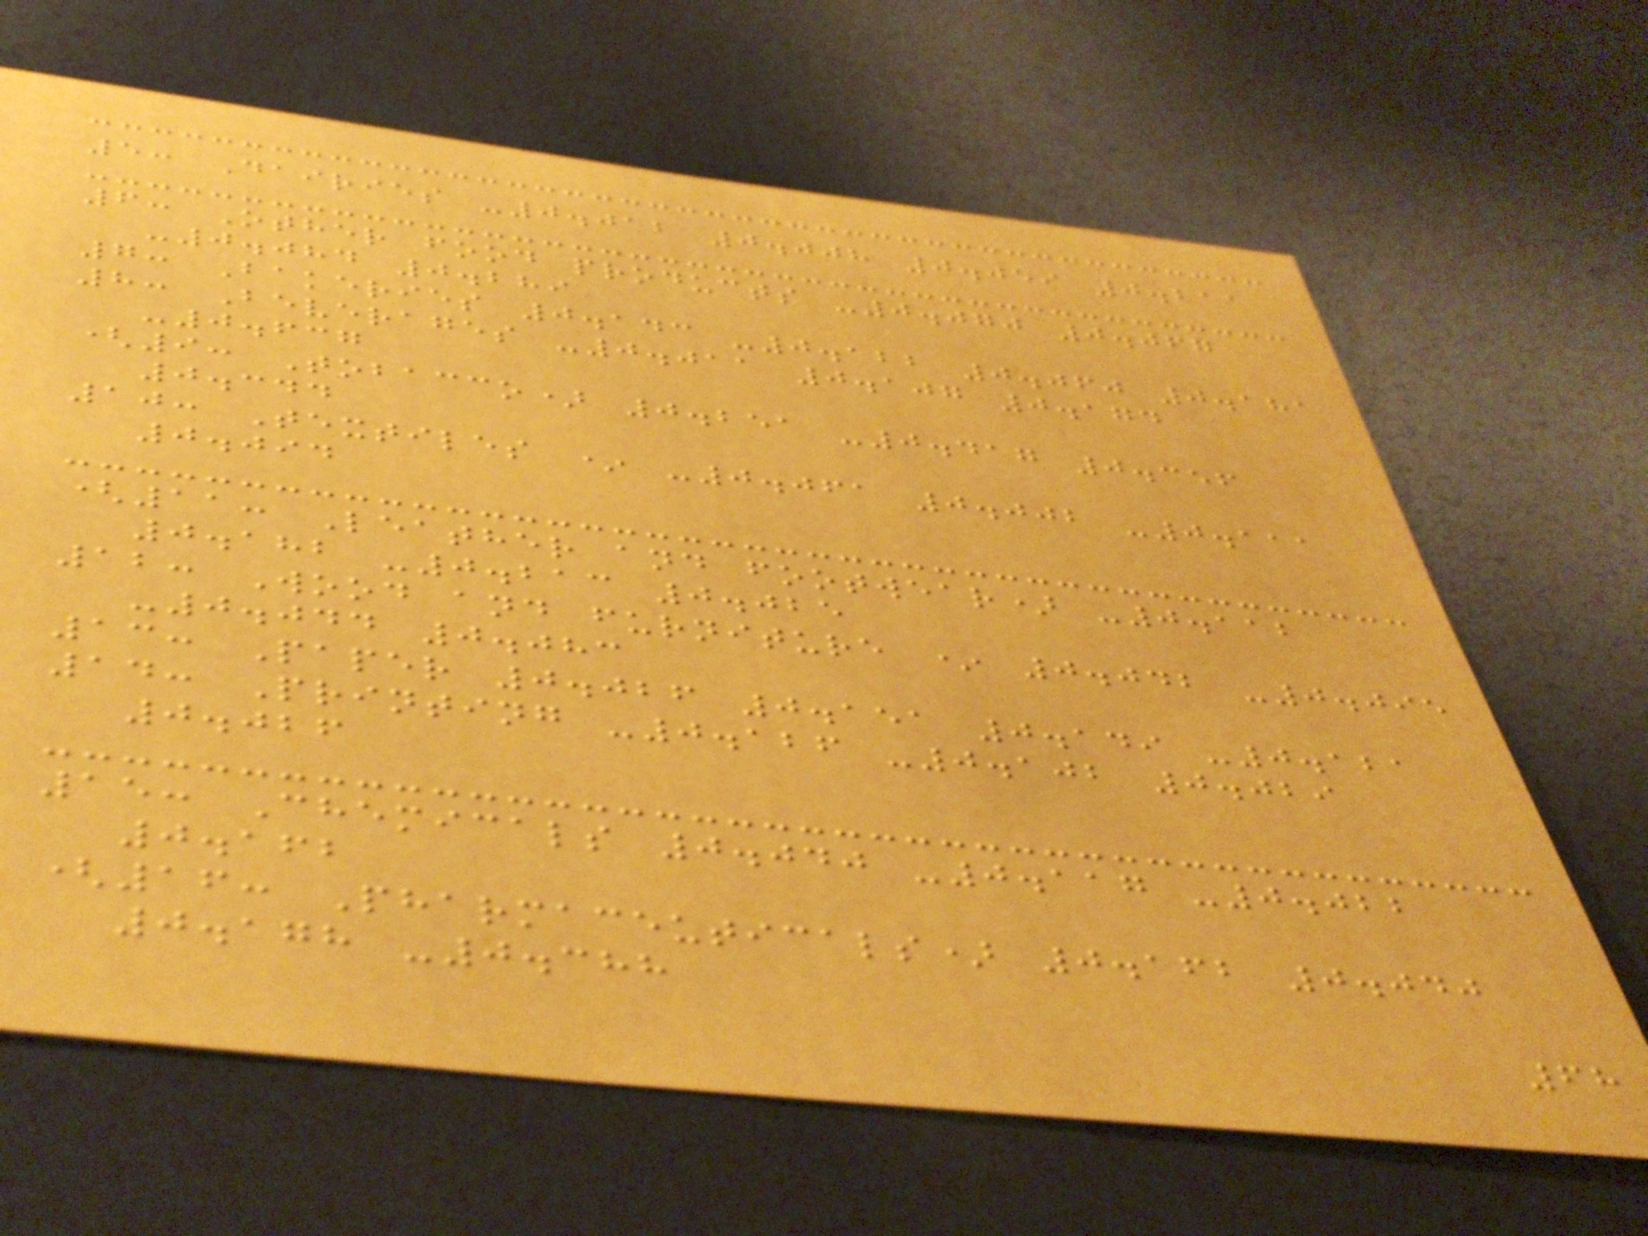5: Dairies -0.012 0.008 0.059 0.211
6: Other food products -0.070 0.067
-0.084 0.289
7: Bakeries 0.143 -0.122 0.060 0.181
8: Beverages -0.011 0.107 0.174
-0.637
(9: Tobacco) 0.251 -0.417 0.356
0.344
10: Textiles * -0.061 0.002 -0.111
0.094
(11: Leather and footwear) -0.112
0.182 -0.213 0.025
12: Wood and furniture * 0.042 -0.095
-0.044 0.083
13: Paper 0.026 0.151 0.149 -0.121
14: Printing -0.126 -0.102 0.029
0.026
15: Chemicals 0.040 -0.117 -0.022
0.162
(16: Pharmaceuticals) 0.162 0.040
0.178 -0.388
68
